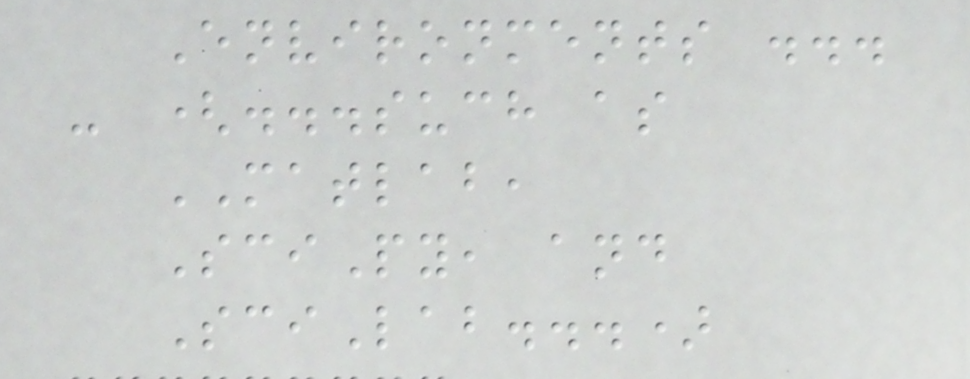Environments ...
- (...such as
MATLAB,
SciPy, and
SciLab...)
